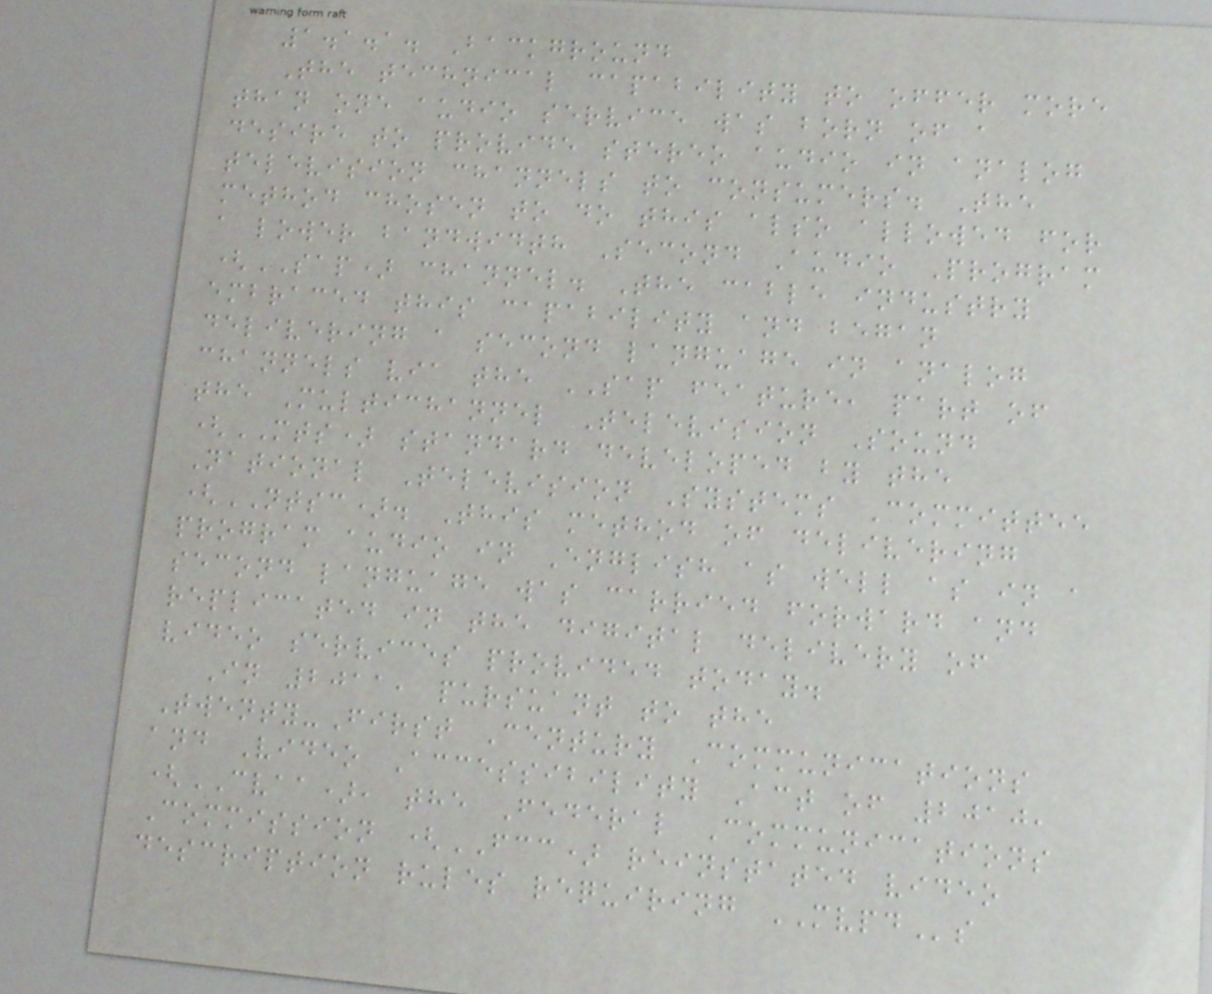1.1.1. Background
The technical capability to offer more
than one audio service was born of a
desire to provide stereo audio in analog
television channels to consumers. The
method chosen to do this also allowed for
a lower bandwidth Second Audio Program
(SAP) channel. The cable industry
embraced this capability and began
delivering a second language in analog
channels via the SAP feature, part of
the Multichannel Television Sound
(MTS) standard developed by the
National Television Systems Committee
(NTSC). This method of delivering
program audio in English as well as in a
second language was carried forward and
replicated in the digital delivery of
video services provided today.
In 2011, pursuant to the
Twenty-First Century Communications
and Video Accessibility Act of 2010,
(CVAA), the Federal Communications
Commission (FCC) reinstated video
description rules requiring MVPDs
